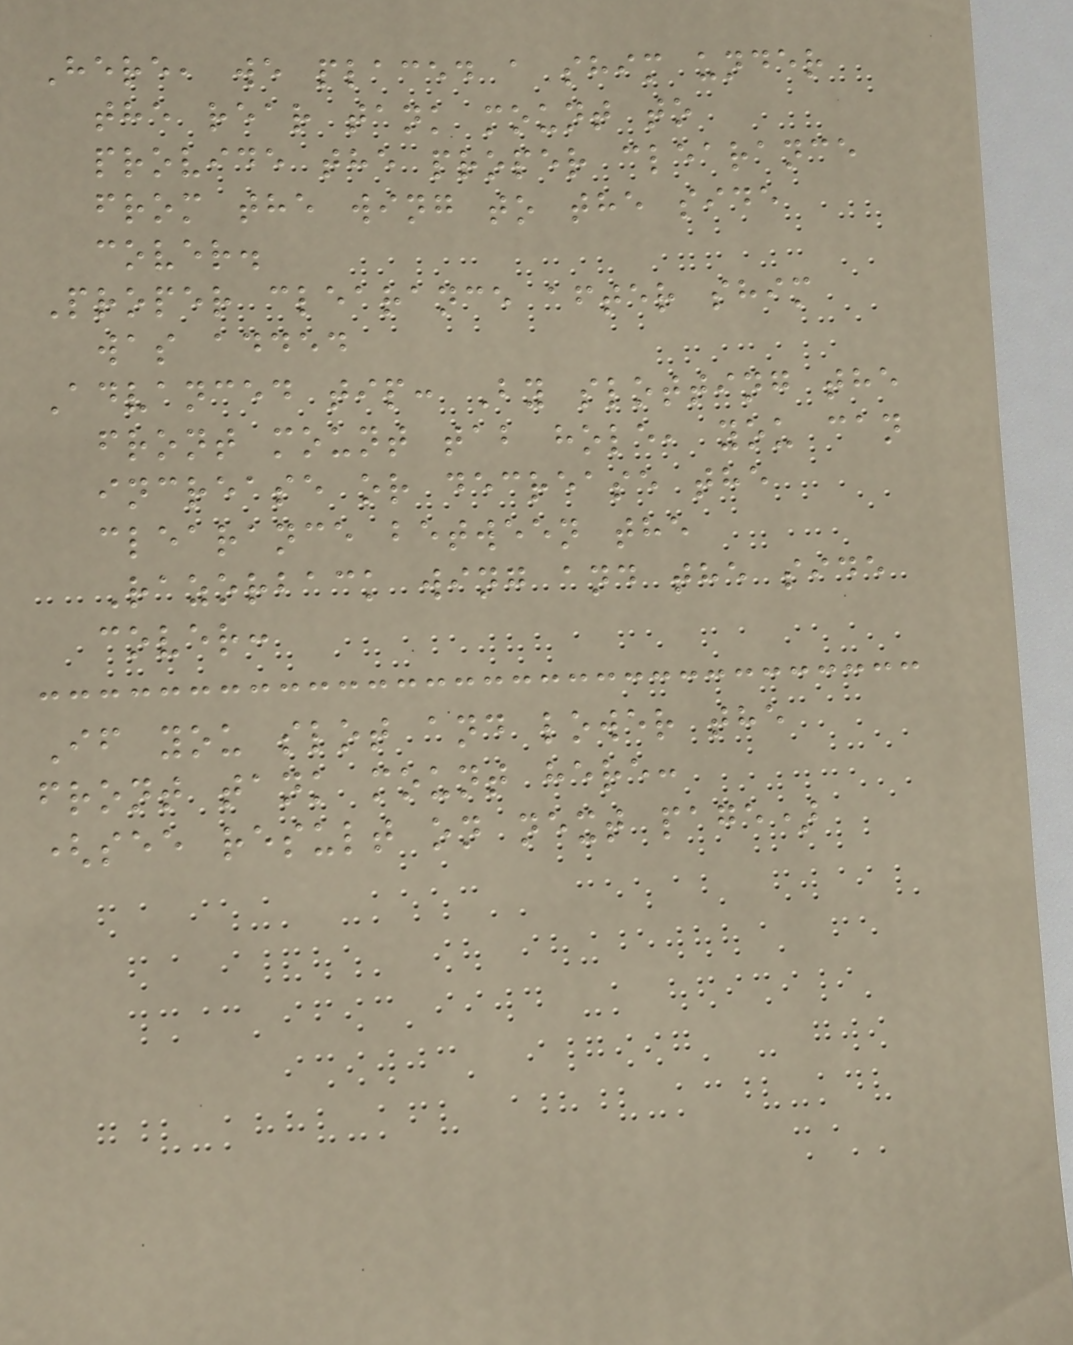Here, we placed a shim under
the rear tank mount to
provide the proper clearance
from the wing to the side
cover.
Proper clearance after shim
was added
Advanced tip: By slotting the
front mount tab hole, you can
increase or decrease the
clearance between the
Razorback wing and the side
cover:
If you slot and lower the
front tank mount here:
(see result on next page)
